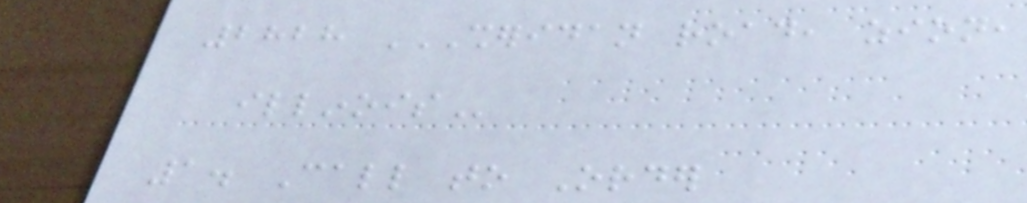2828 SHERIDAN ROAD, ZION,
ILLINOIS
1. Call to Order
